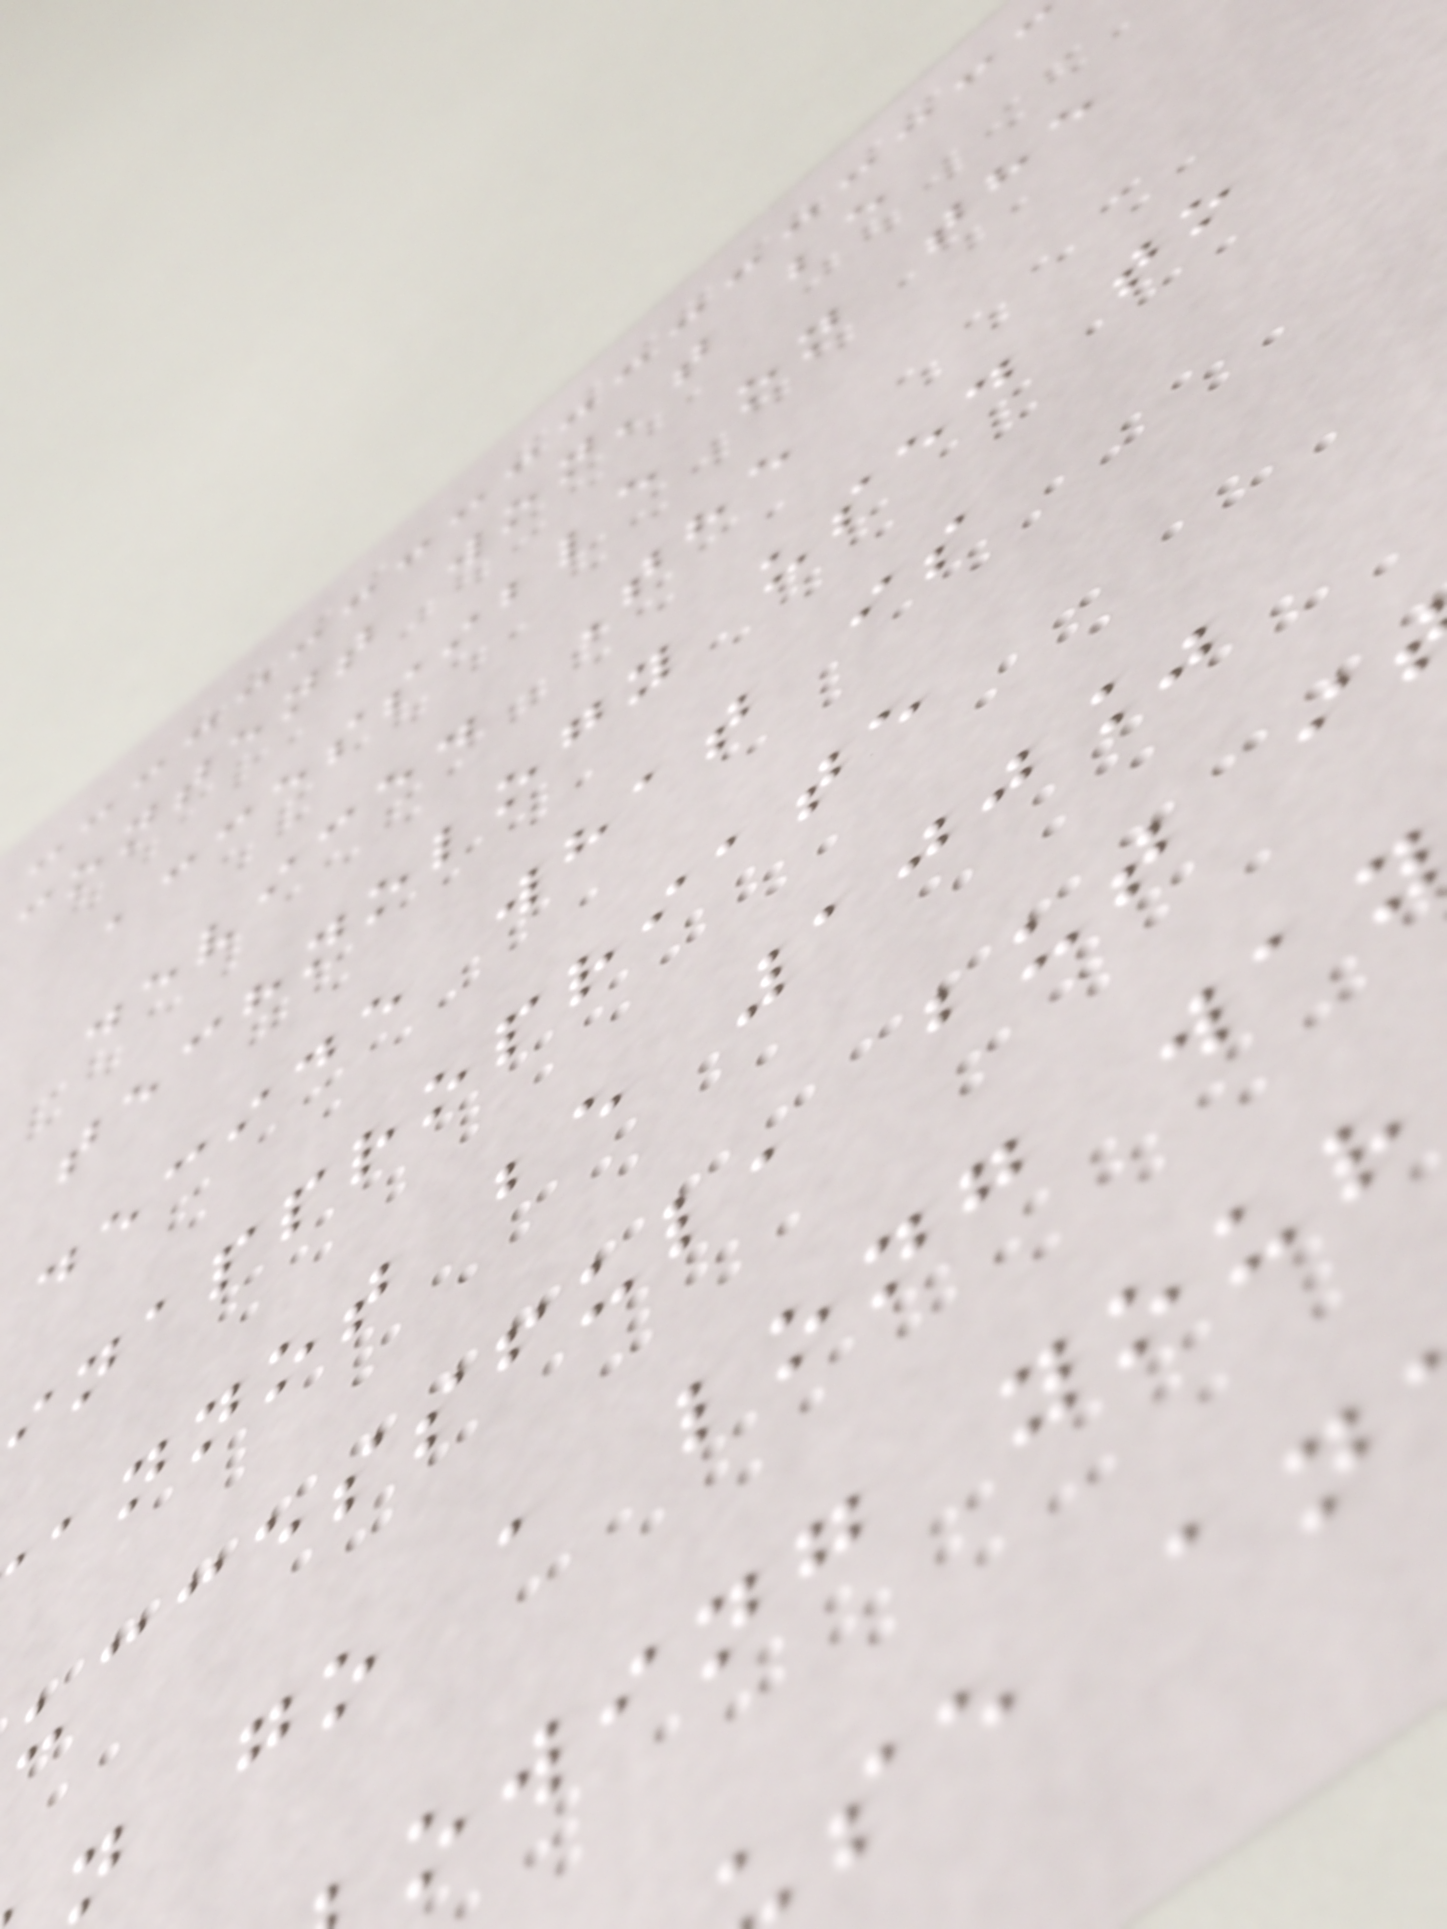content won't be
accessible on the
device. The
technology used to
decide what is
inappropriate
annot be 100%
uccessful, but i
n go a long way
owing your
se an
